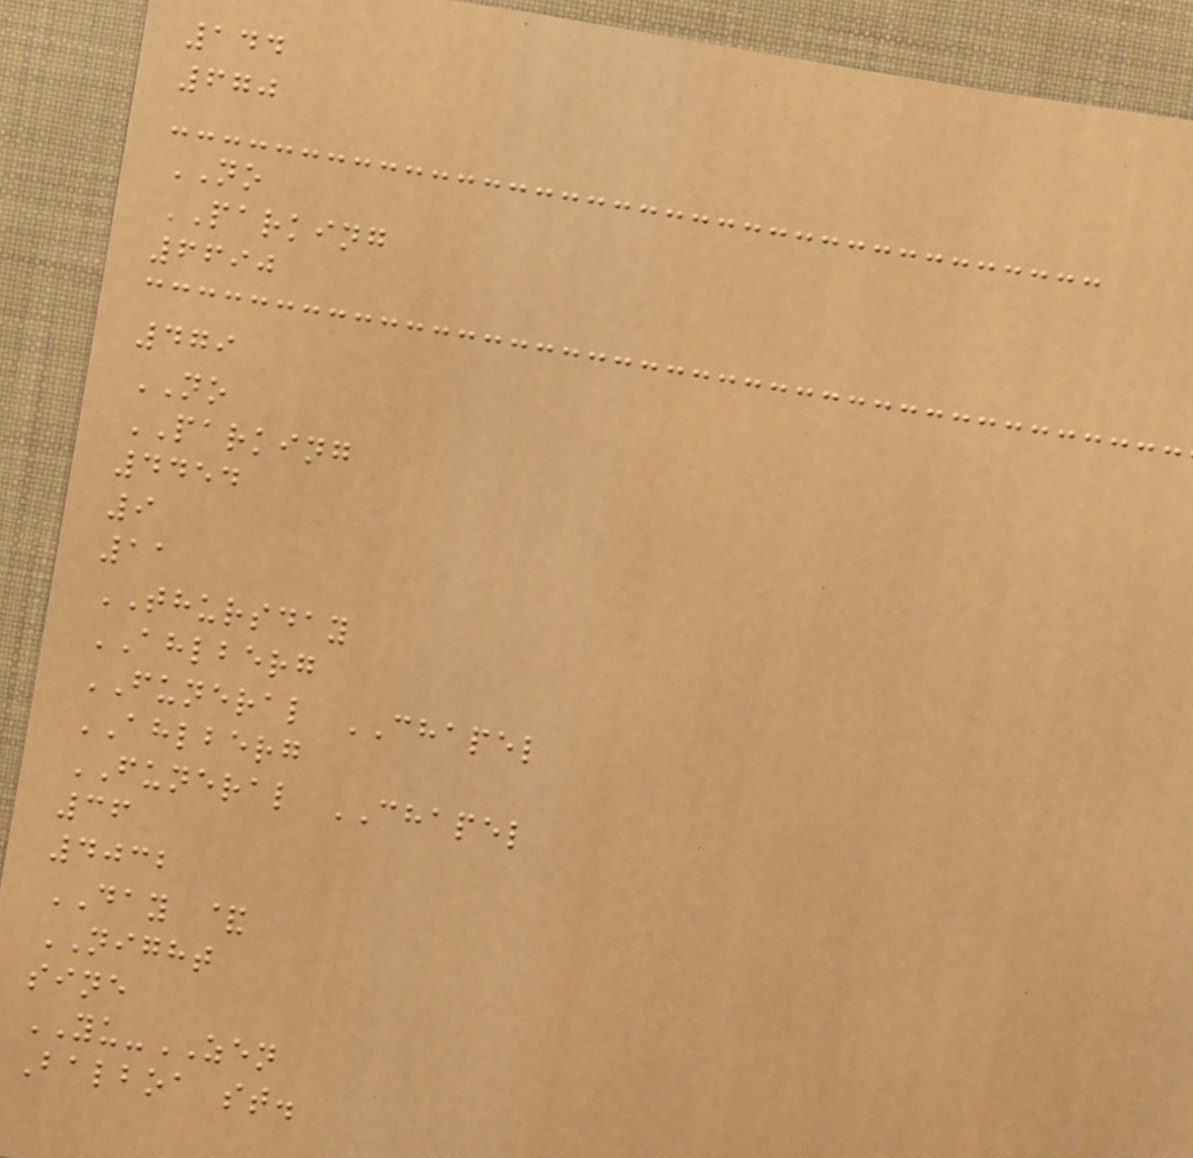144
670
NO
PARKING
6690
479
NO
PARKING
4454
9
11
THURSDAY
AHLBERG
FUNERAL CHAPEL
AHLBERG
FUNERAL CHAPEL
36
4032
DAY &
NIGHT
sine
YU-ZEN
Balboa st.
